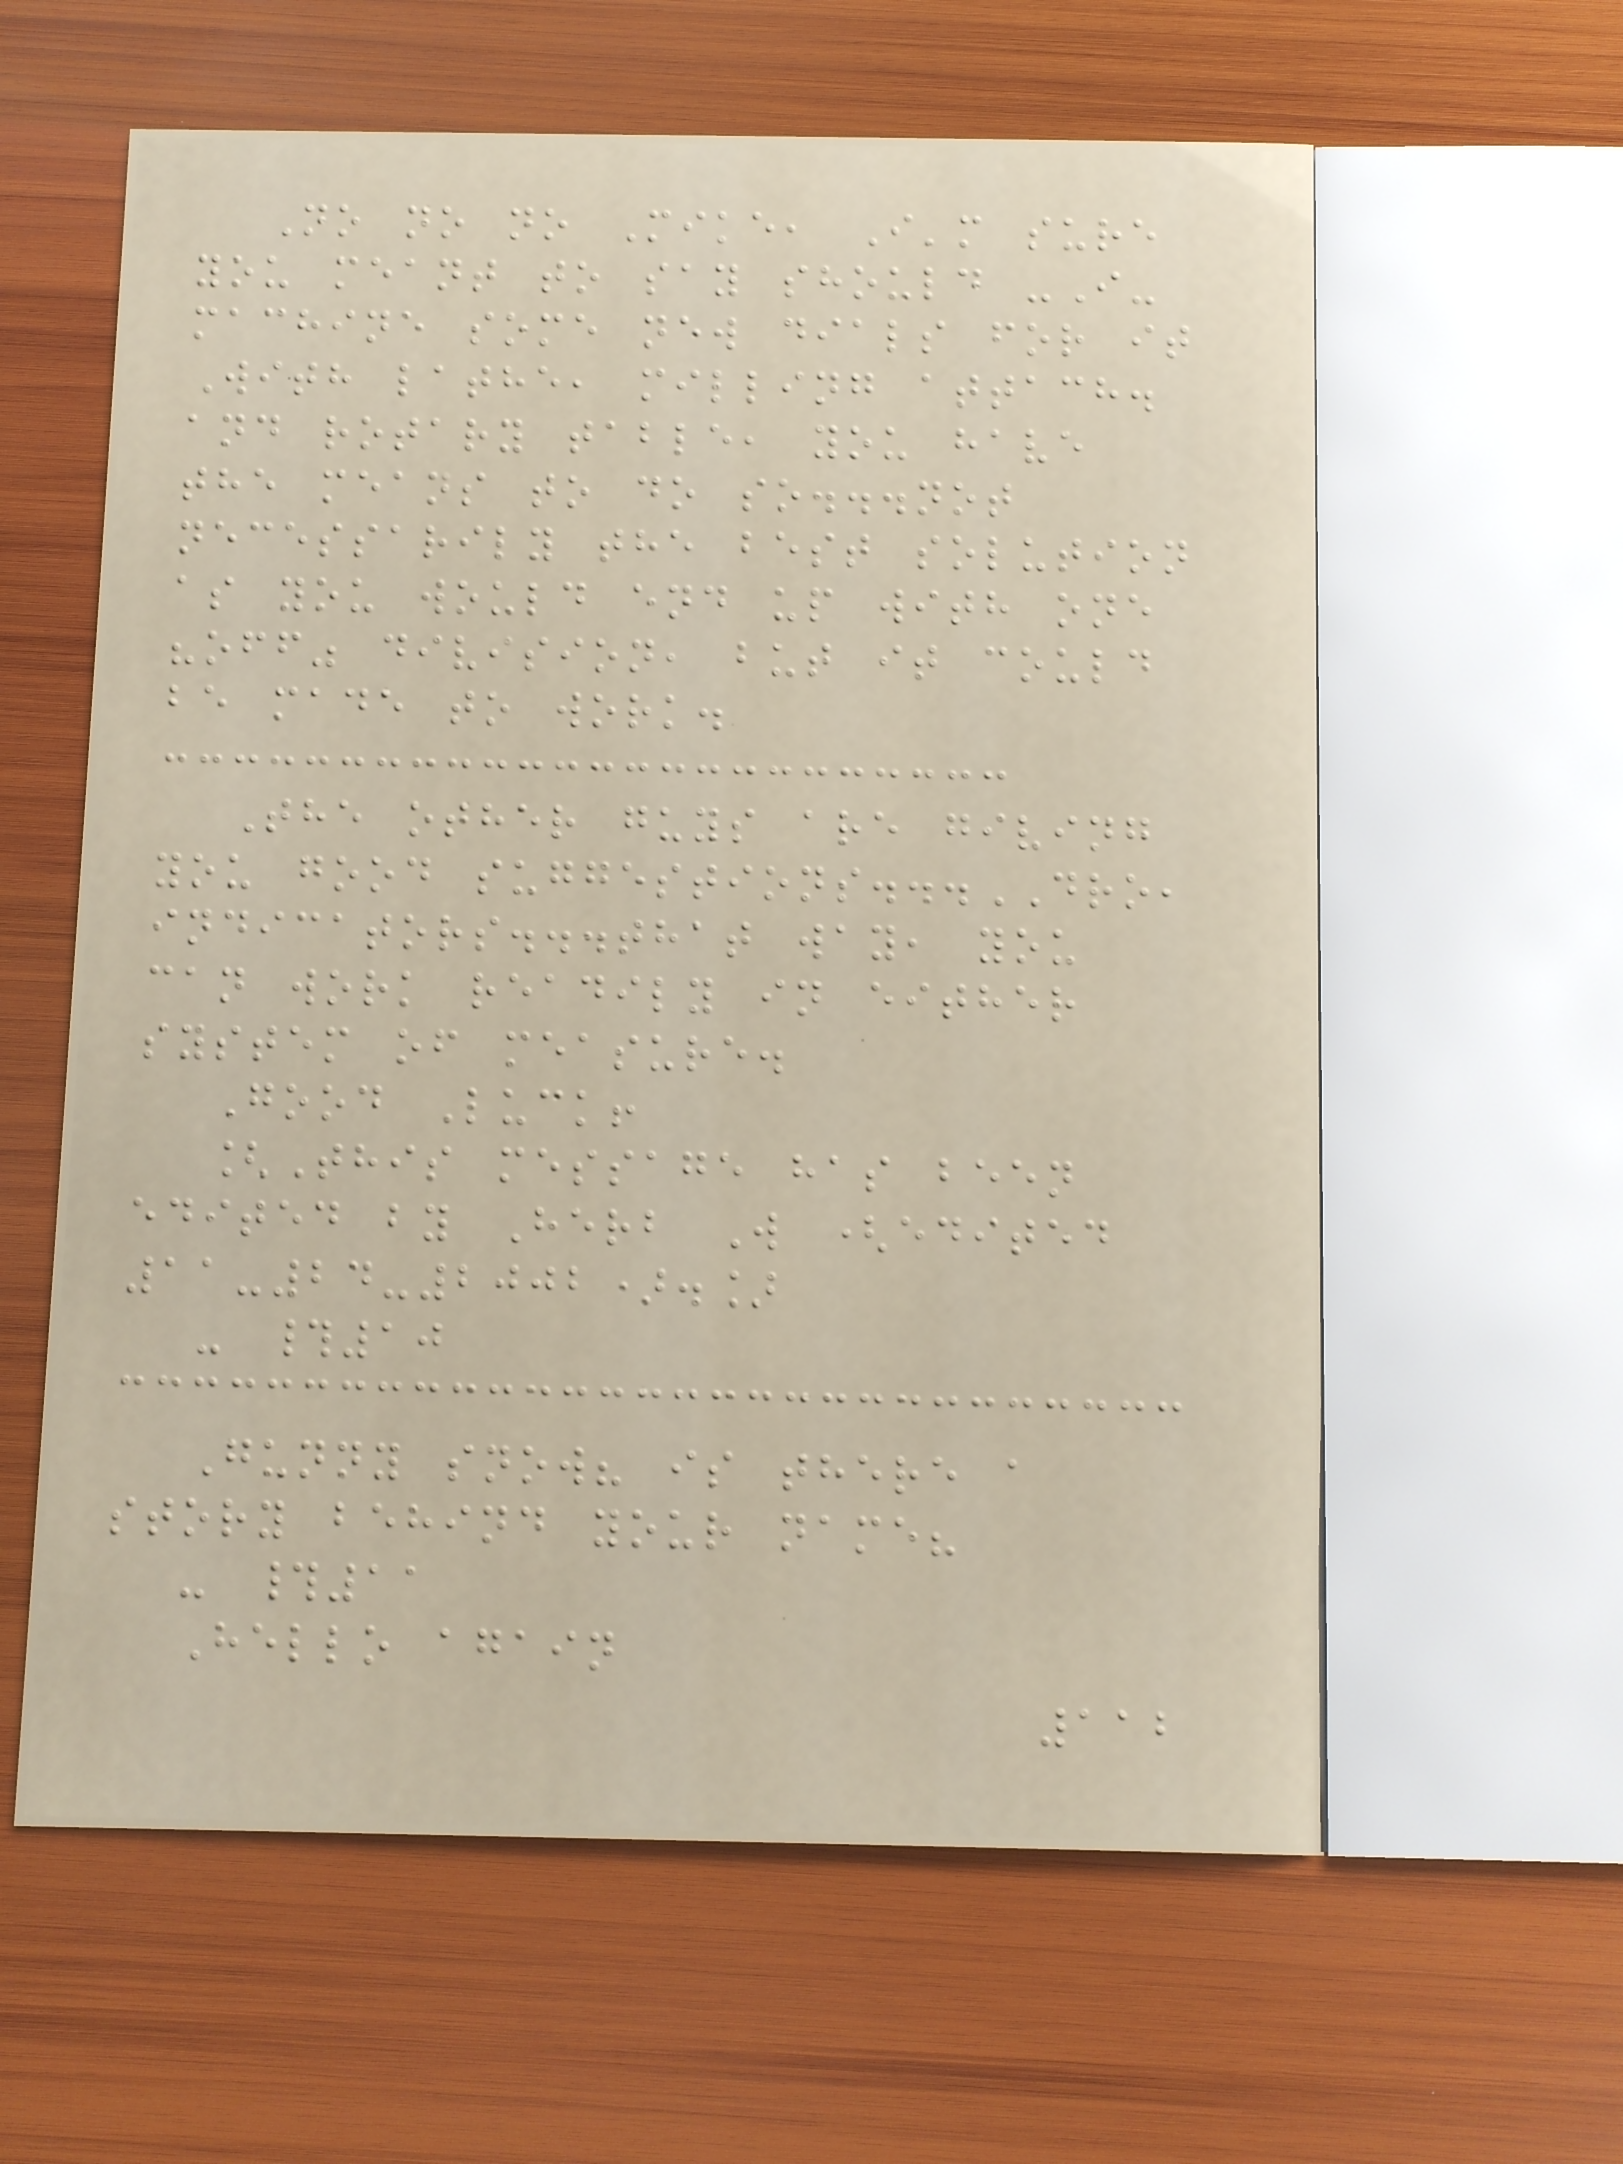No no no Mike, I'm sure
you meant to say should -I-
machine some new dials for it
With lathe, milling attach.
and rotary table, you have
the means to do so...not
necessarily the best solution
as you would end up with one
"off" division, but it could
be made to work.
The other guys are giving
you good suggestions...DRO,
indicators...that way, you
can work readily in either
system of measure.
Good Luck!
[This message has been
edited by Herb W (edited
11-24-2002).]
- #10
Gunny snow? is there a
story behind your name?
- #11
Hello again
112
